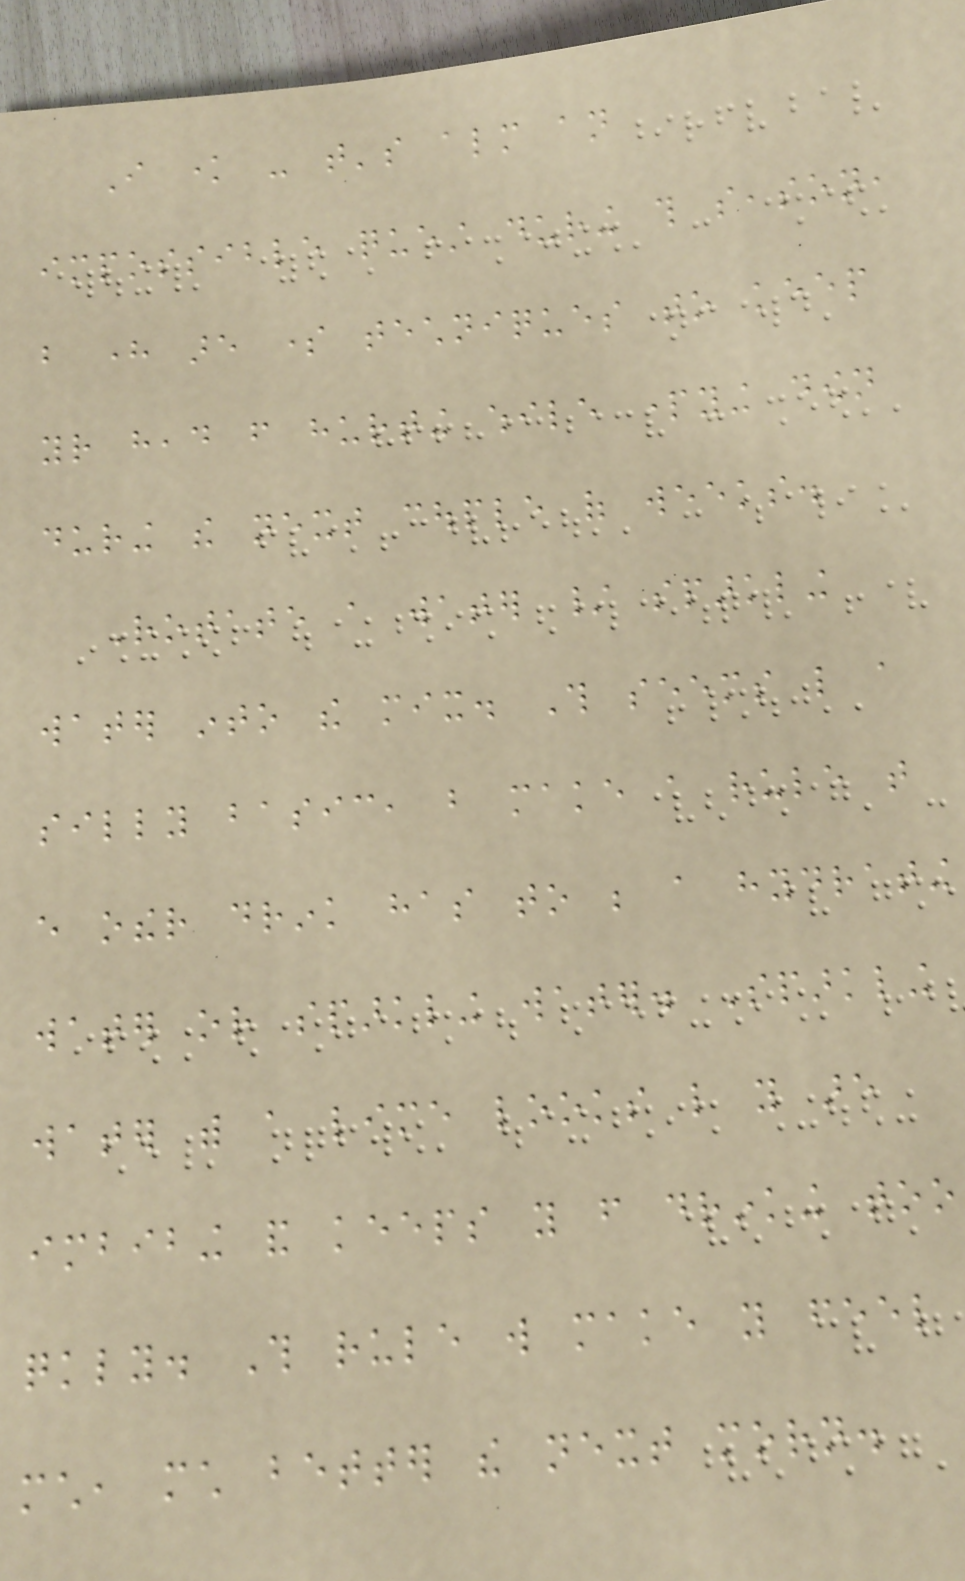I know - that's almost an
impossible quest during this season,
but here are some techniques to keep
your head from hurting while partying down
during the next couple of weeks.
Rotate a water / sparkling
water into the mix. This seems like a
silly basic, but make a rule that
every other drink has to be a hydrating
water or sparkling water. Sparkling
water with a lime looks like you are
imbibing and keeps you from drinking too
quickly. This rule will make you feel
much, much better the next morn.
